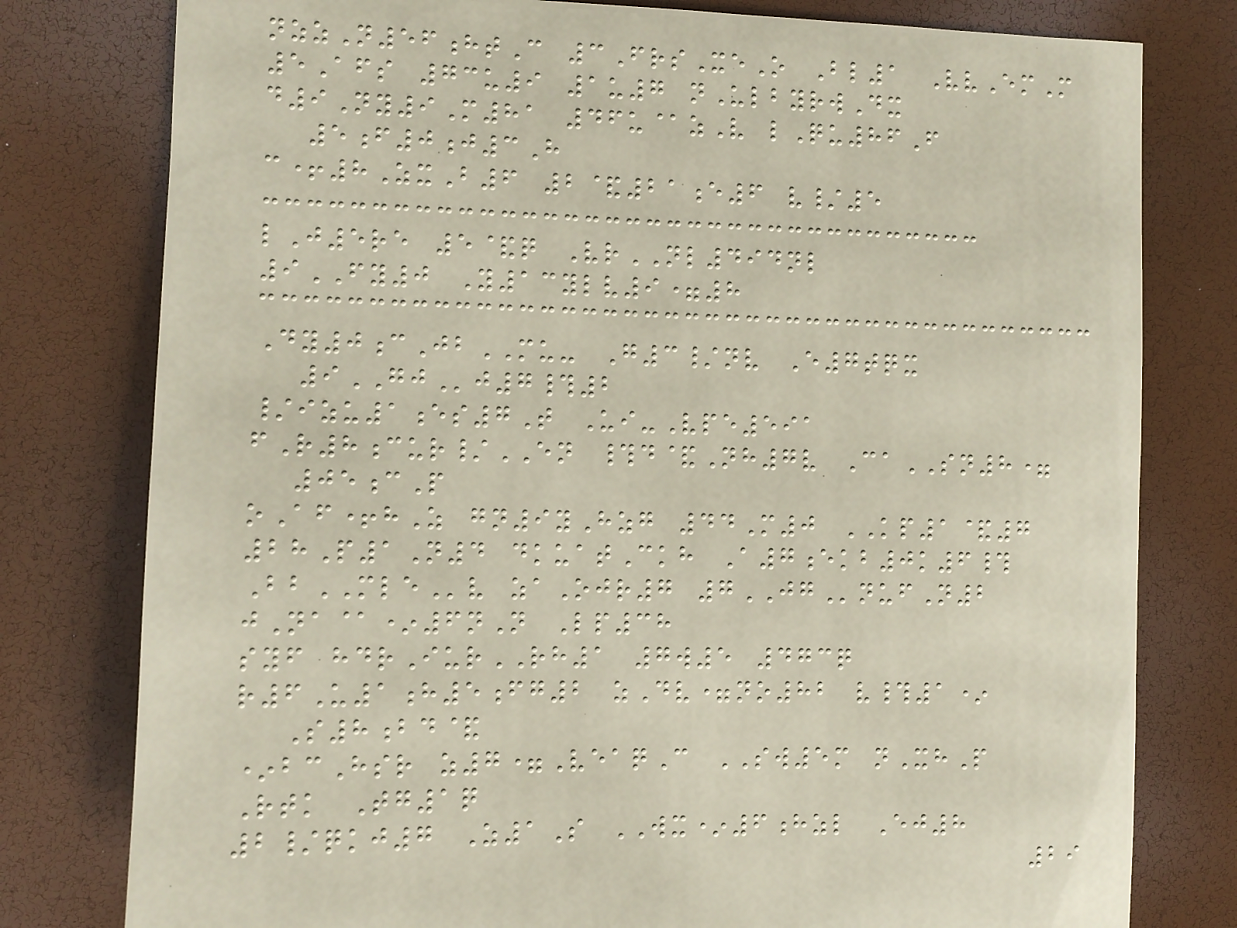nzzN56htC 3FrsXeO Bl1 VvEmM
5Afs 73u9 1u7 nUlbyrwDx
d9Ny9M81 46u@zV lQu86F
5f0j3H
c+8ZxB6 2&21e6 v/5
lJ5re 5&q VrNL494nl
9FY0 Y13ylv9=8
Dy0cJbMU- G3/nv E7tqx
9GJj7#2
/izu1es7T Ui-Vpe591
fR8cur/EN #d&Nh7v CaSN8=
05cP
oAf+hZ gn9yHzg 44M0 KP1&7
28P1N4 dkuatCkh A7ekb0k6#
BbMLEv zaOjr7 7JGnufN2
jNa@*6nN Lp38
syf hdrIurRH1 7w5 473q
r6U1h5fg2 zDv=no82 v#1*
S8bd&
*bcHsr z7=VeaqC SW5m nXhP
Rtk Tg1q
2/qkj7 Z1S WX*6hzl Ej8
29
